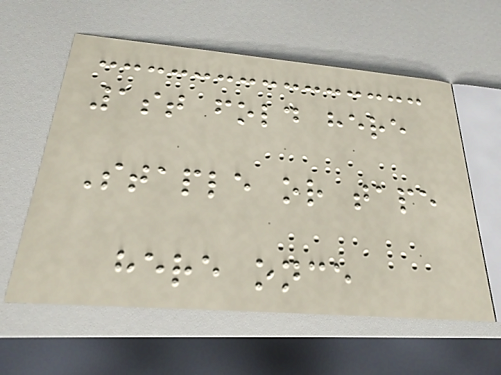1st fold here
Staple or tape
here once
